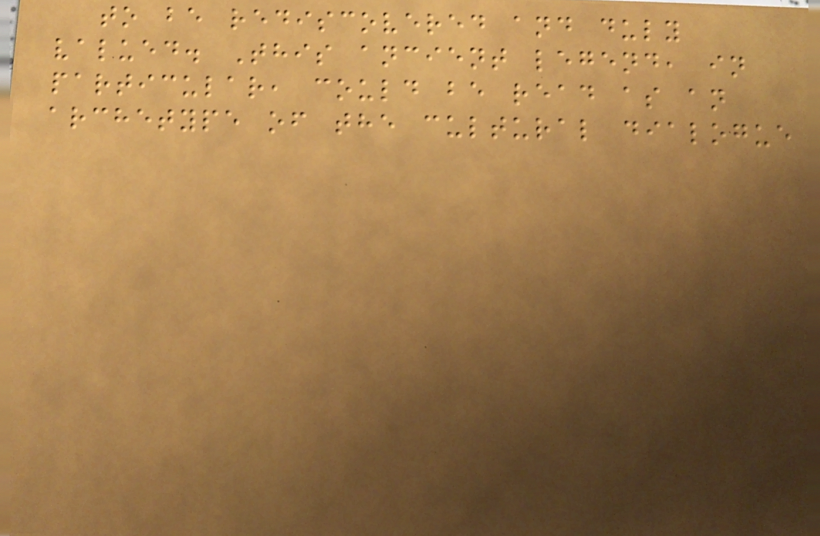to be rediscovered and duly
valued. This ancient legend, in
particular, could be read as an
archetype of the cultural dialogue
